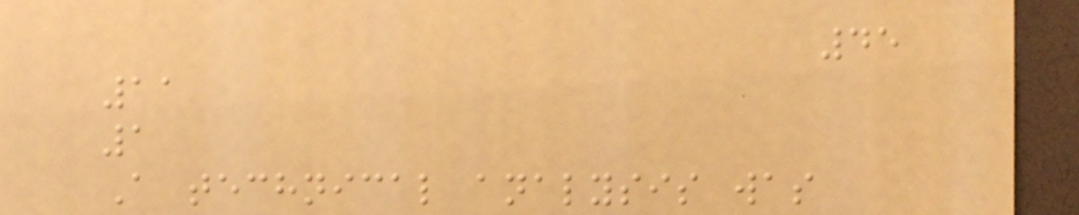45
11
1
A technical analysis was
